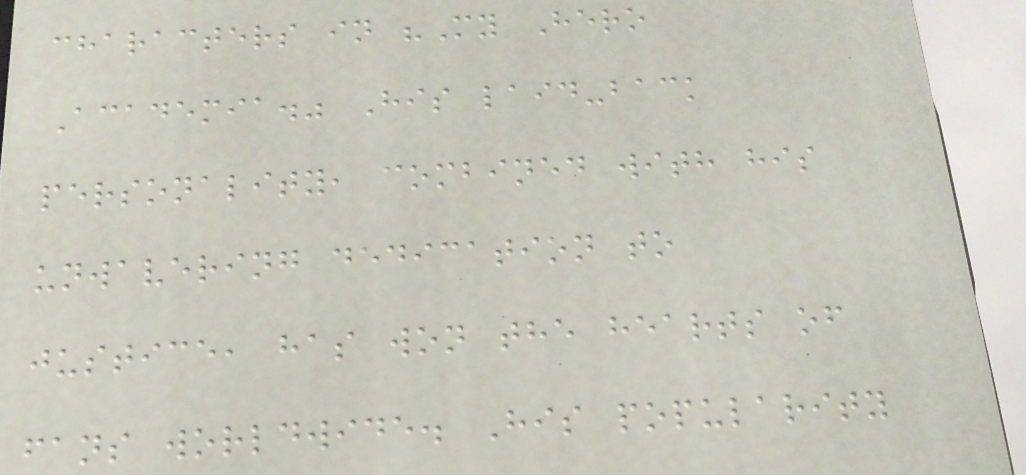characters in "My Hero
Academia." His laid-back
personality, combined with his
unwavering dedication to
justice, has won the hearts of
fans worldwide. His popularity
